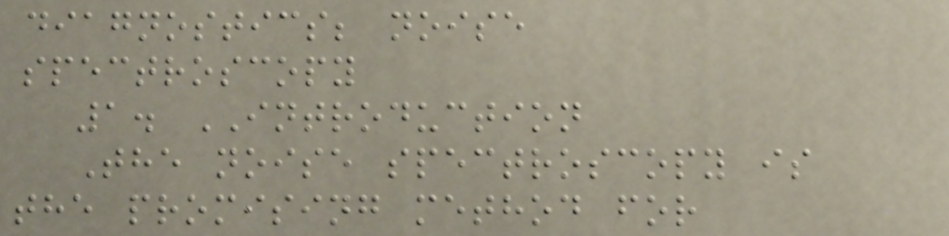diagnostics; noise
spectroscopy
1. INTRODUCTION
The noise spectroscopy is
the promising method for
